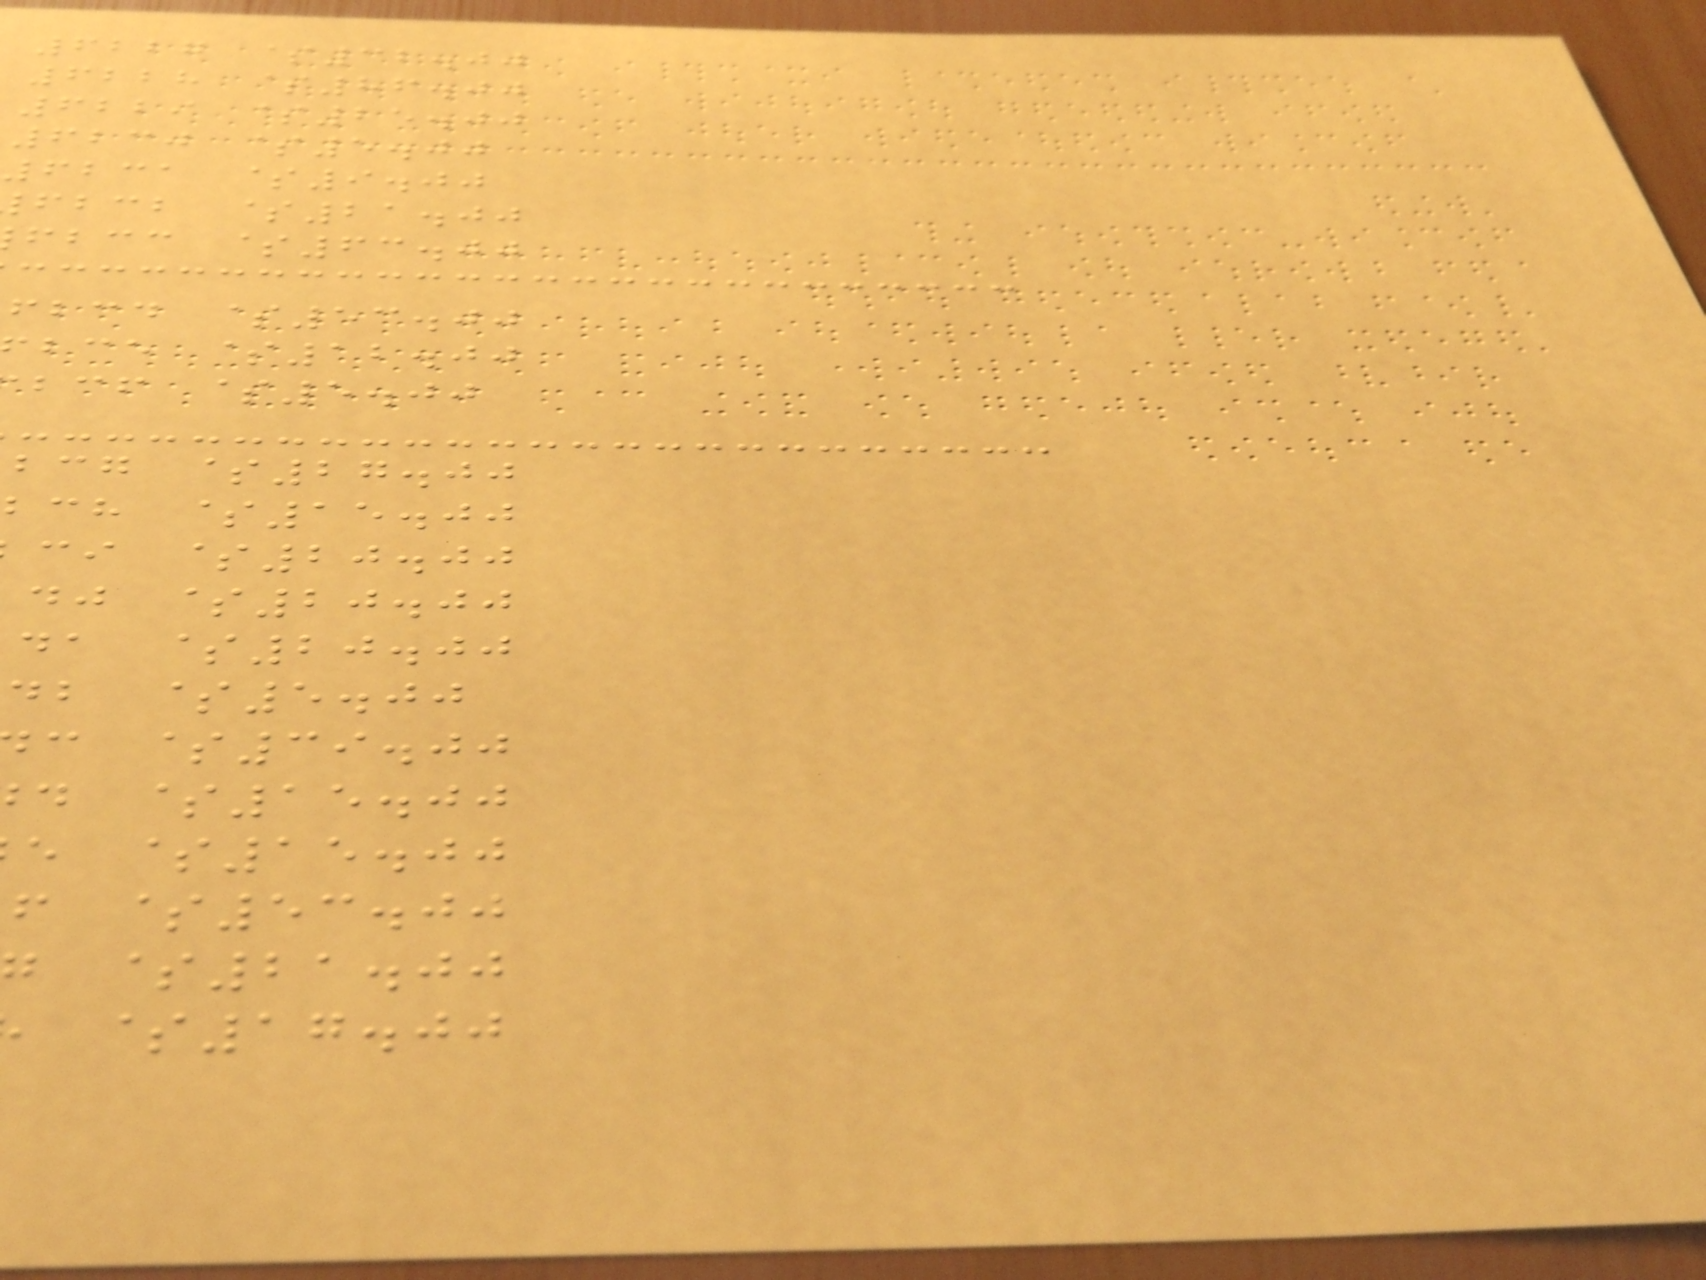6227 $32.00
6228 $86.00
6229 $25.00
6230 $5.00
6231 $9.00
fbcb $21.00
fbcc $63.00
fbcd $53.00
bce $12.00
bcf $5.00
bcg $27.00
ch $15.00
ci $20.00
dj $20.00
da $20.00
db $5.00
c $39.00
d $15.00
e $15.00
f $53.00
$21.00
$17.00
